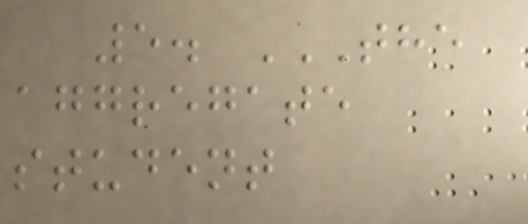5. THE
AGGREGATE
STUDENT
